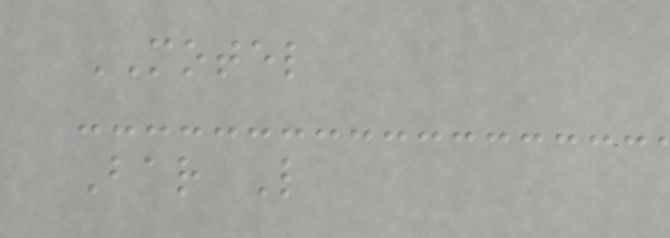MOTEL
Bar L
